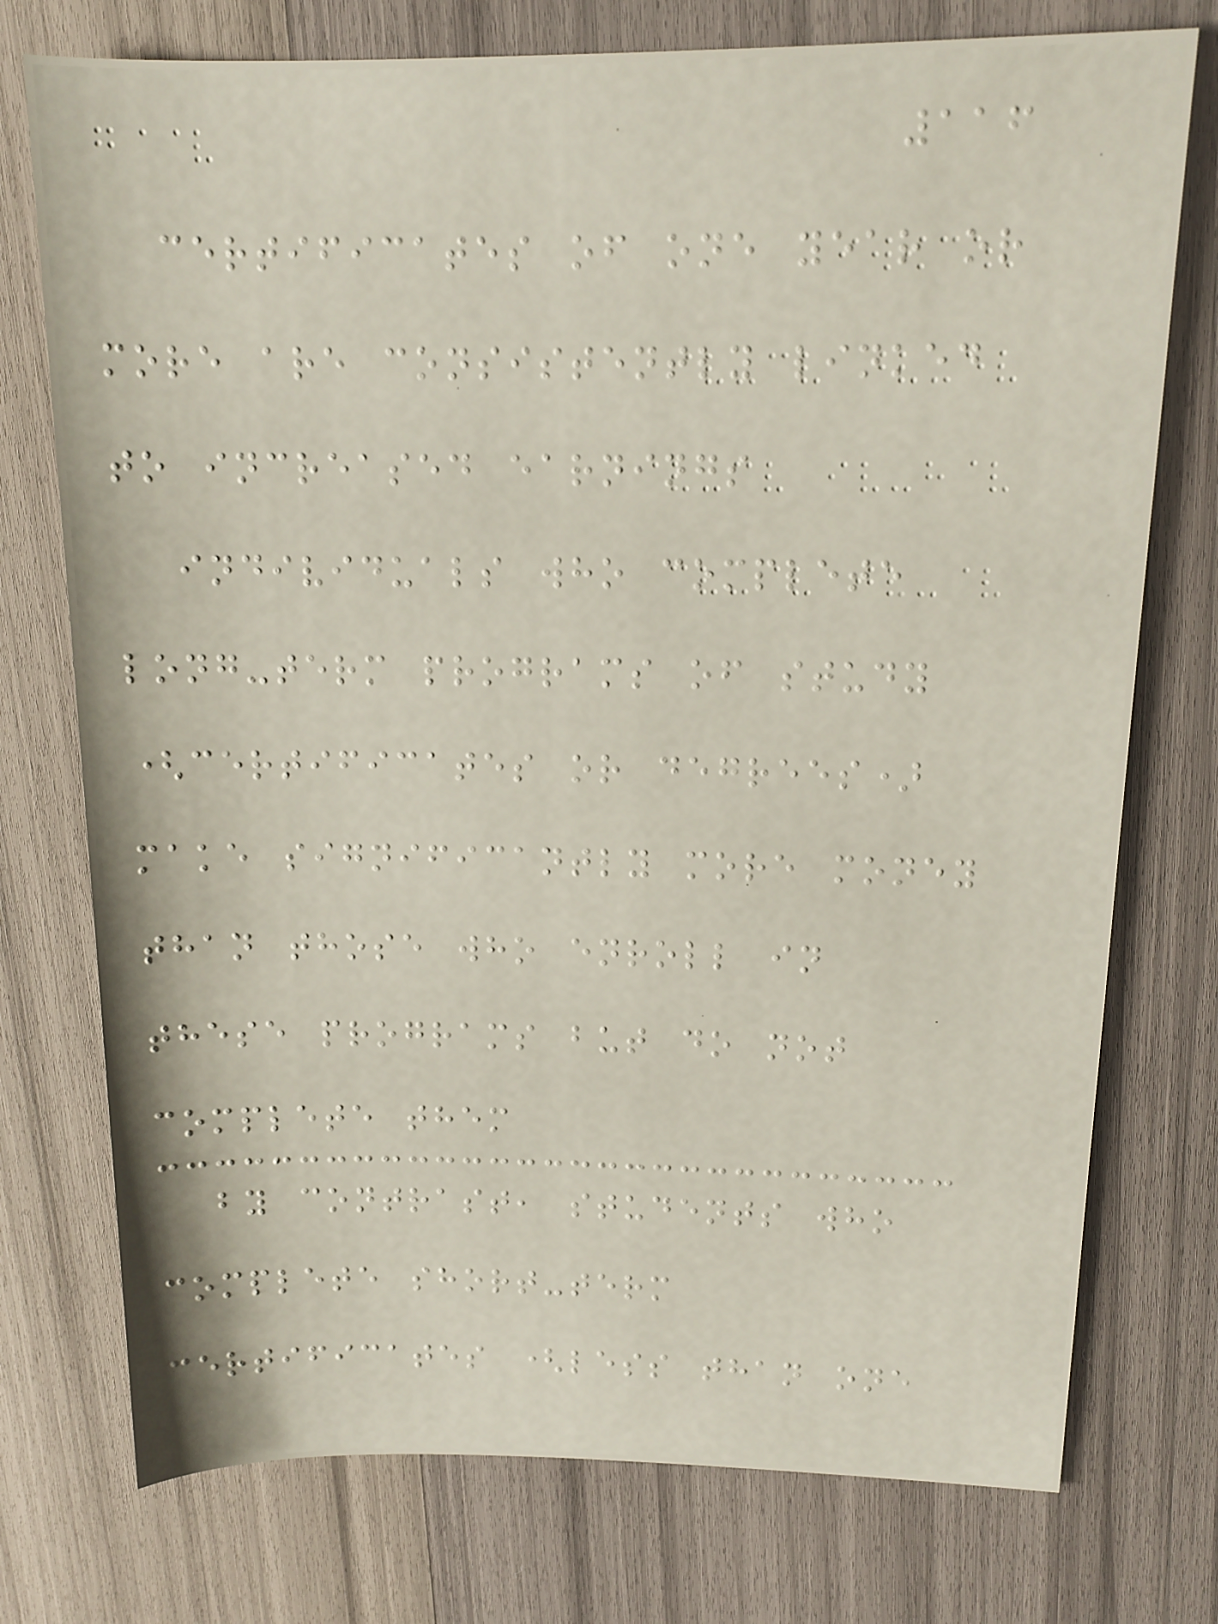116
certificates of one year or
more are consistently linked
to increased earnings
individuals who complete
long-term programs of study
(certificates or degrees)
make significantly more money
than those who enroll in
these programs but do not
complete them
by contrast, students who
complete short-term
certificates (less than one
